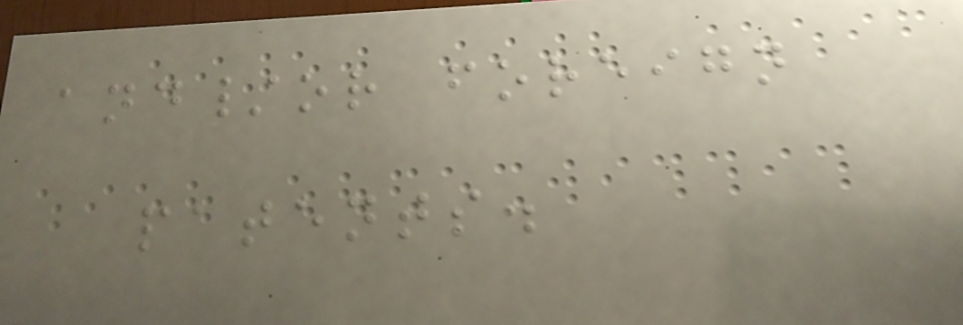and/or foreign
patents.
